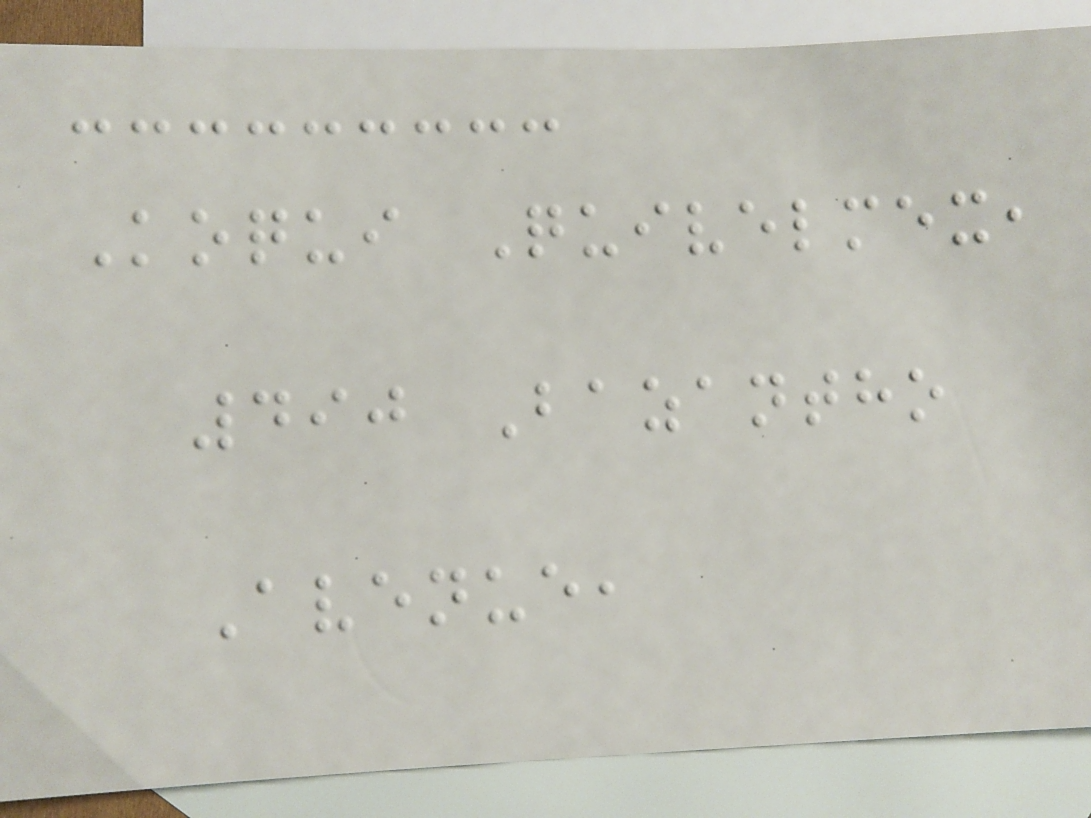Koqui Quivelmex,
490 Bazantho
Avenue,
